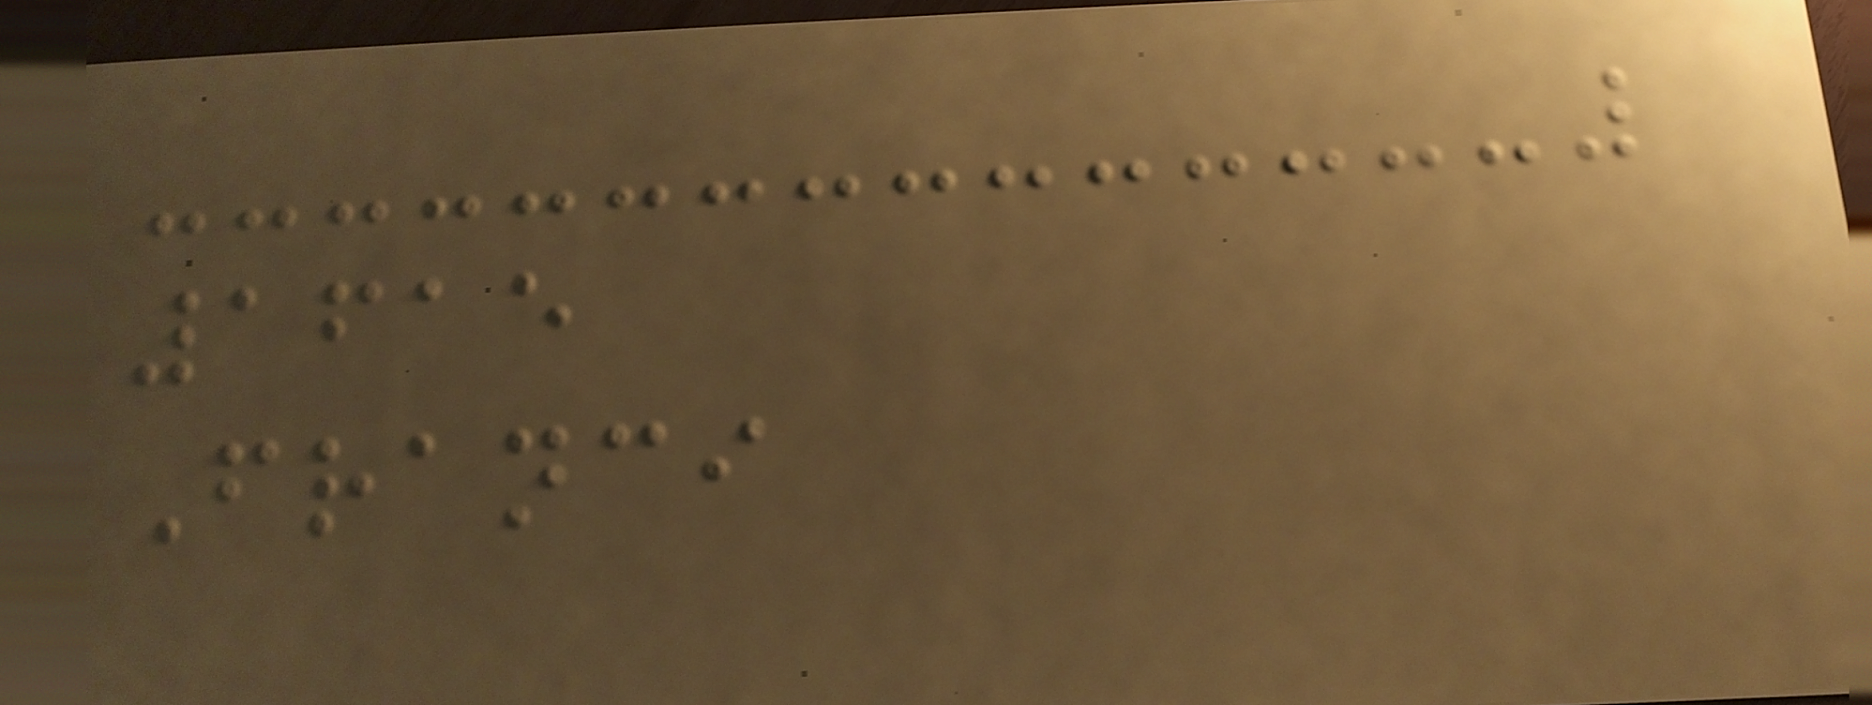1615
Franci
